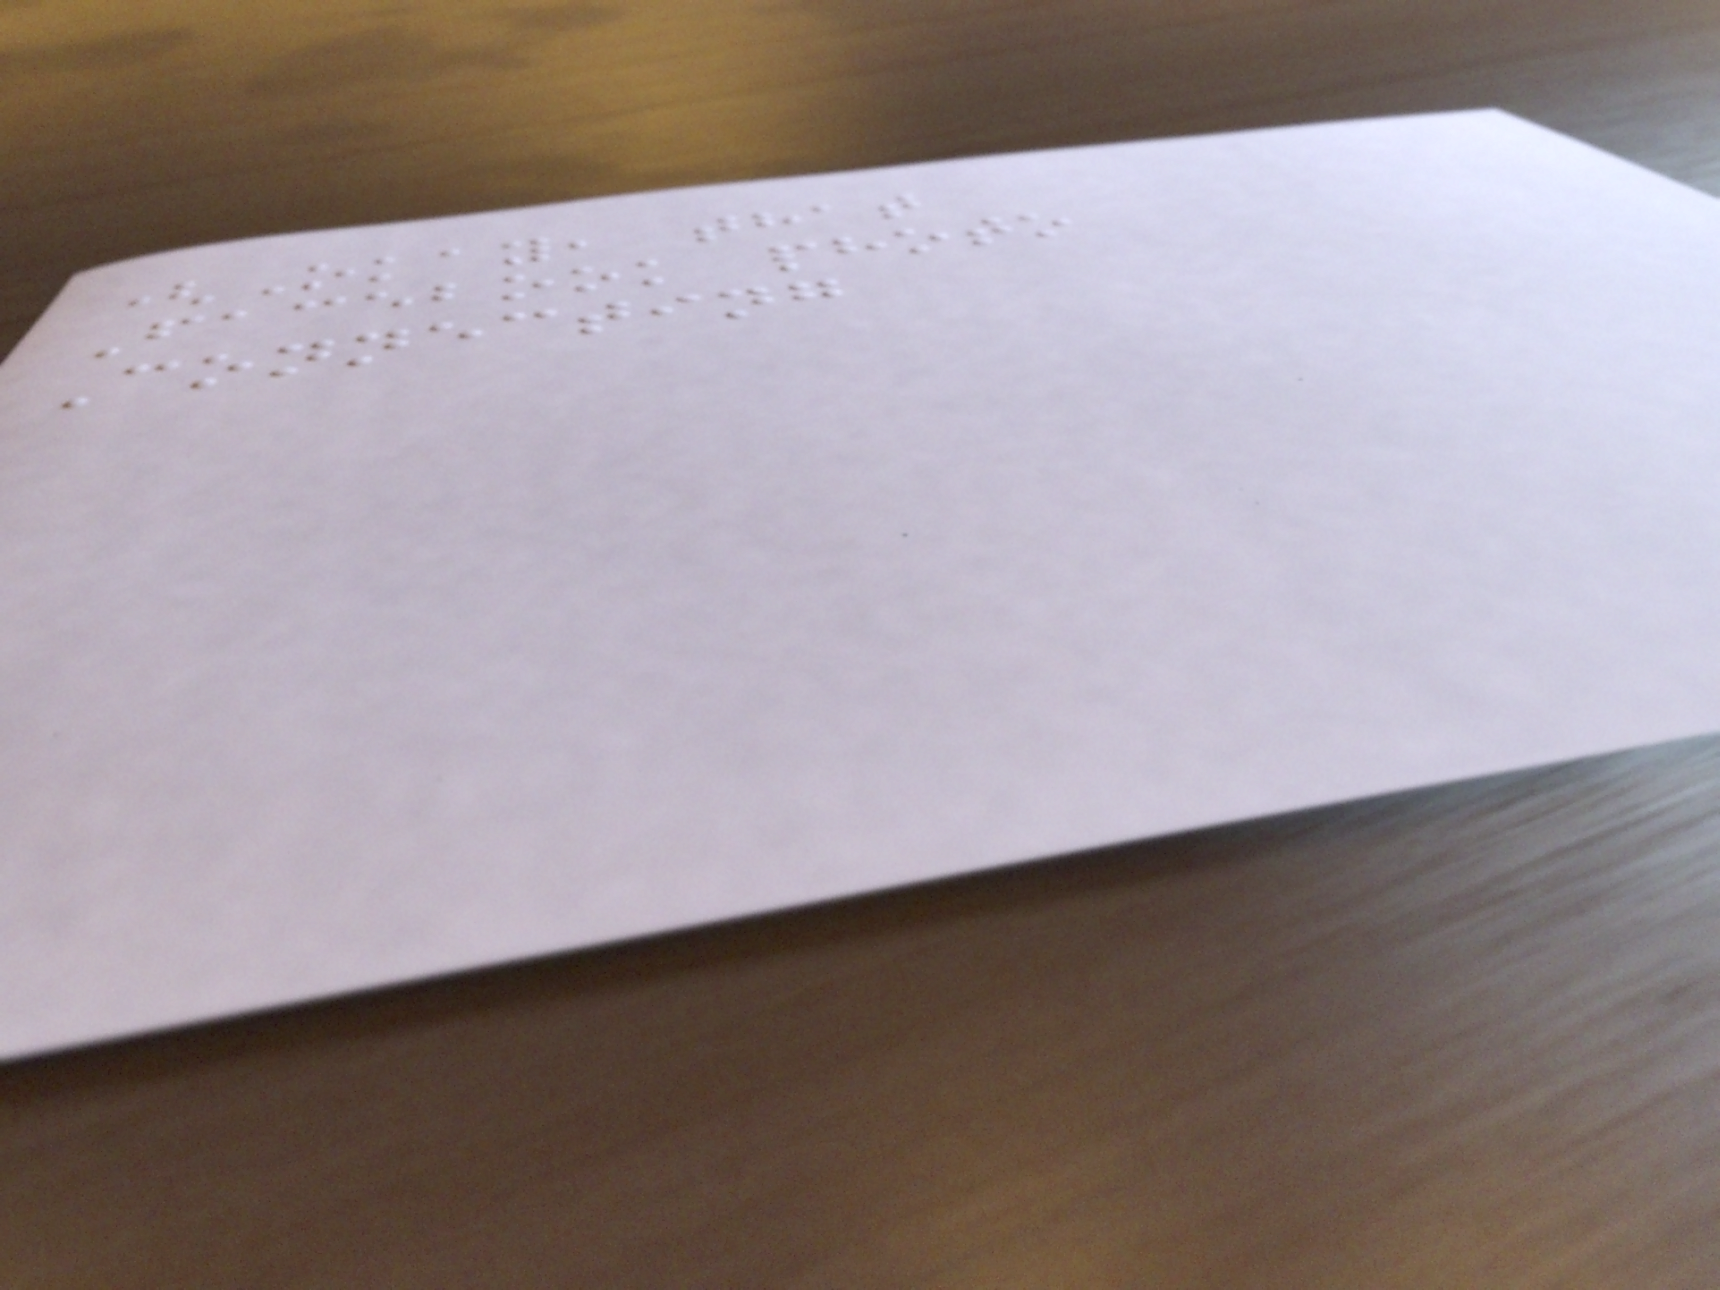(Okay, that
Facebook photo
Connecting
